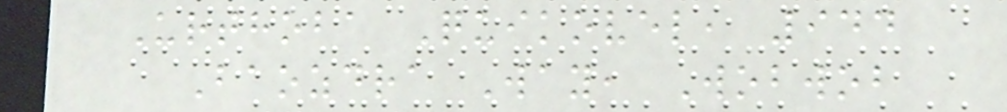Urthoba Quikovel, 944
Baozdra Way, Wobwob
